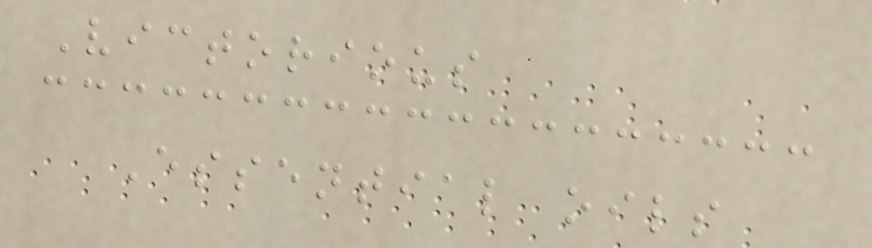Victorious
Essential oils
